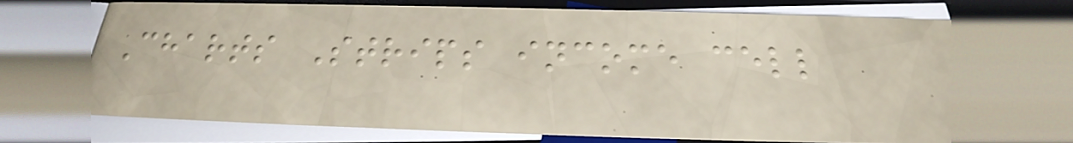Charts Strips income cell
